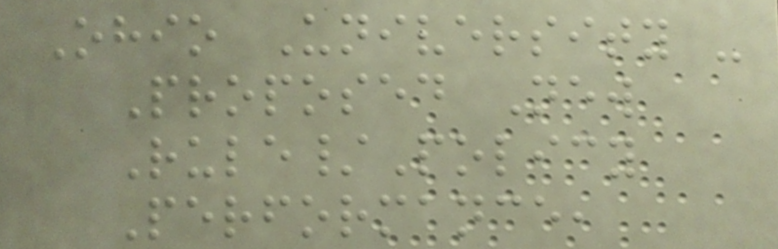Ohio University -
Proposed New
Rule/Policy
Performance,
